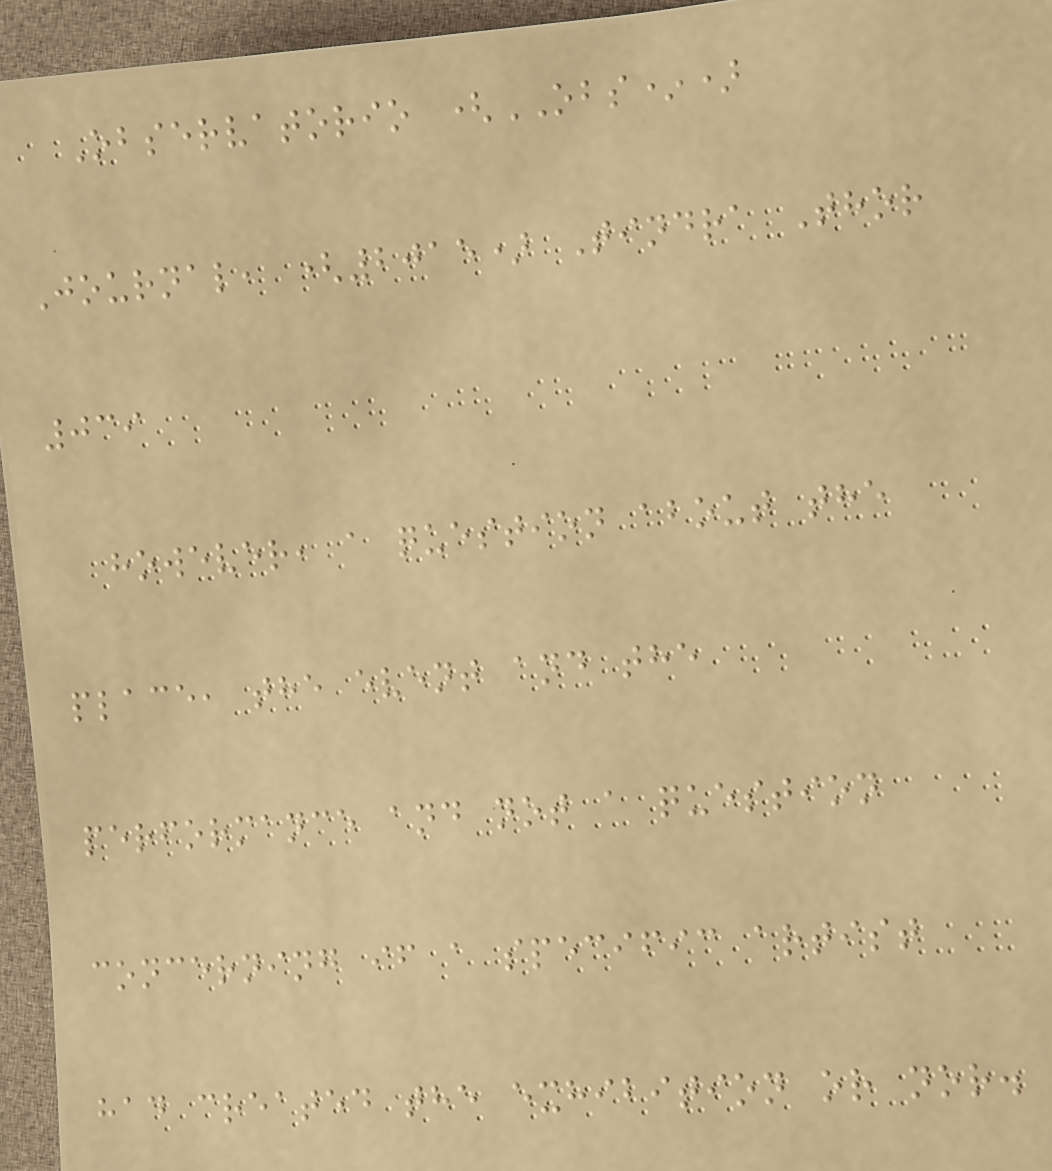Observatorio (OBS*)
Journal, (2015) Tindra Thor
039
however, a question about the
place, the event and the
performance and not a question
concerning if a specific artist
had created the exhibition or nor.
